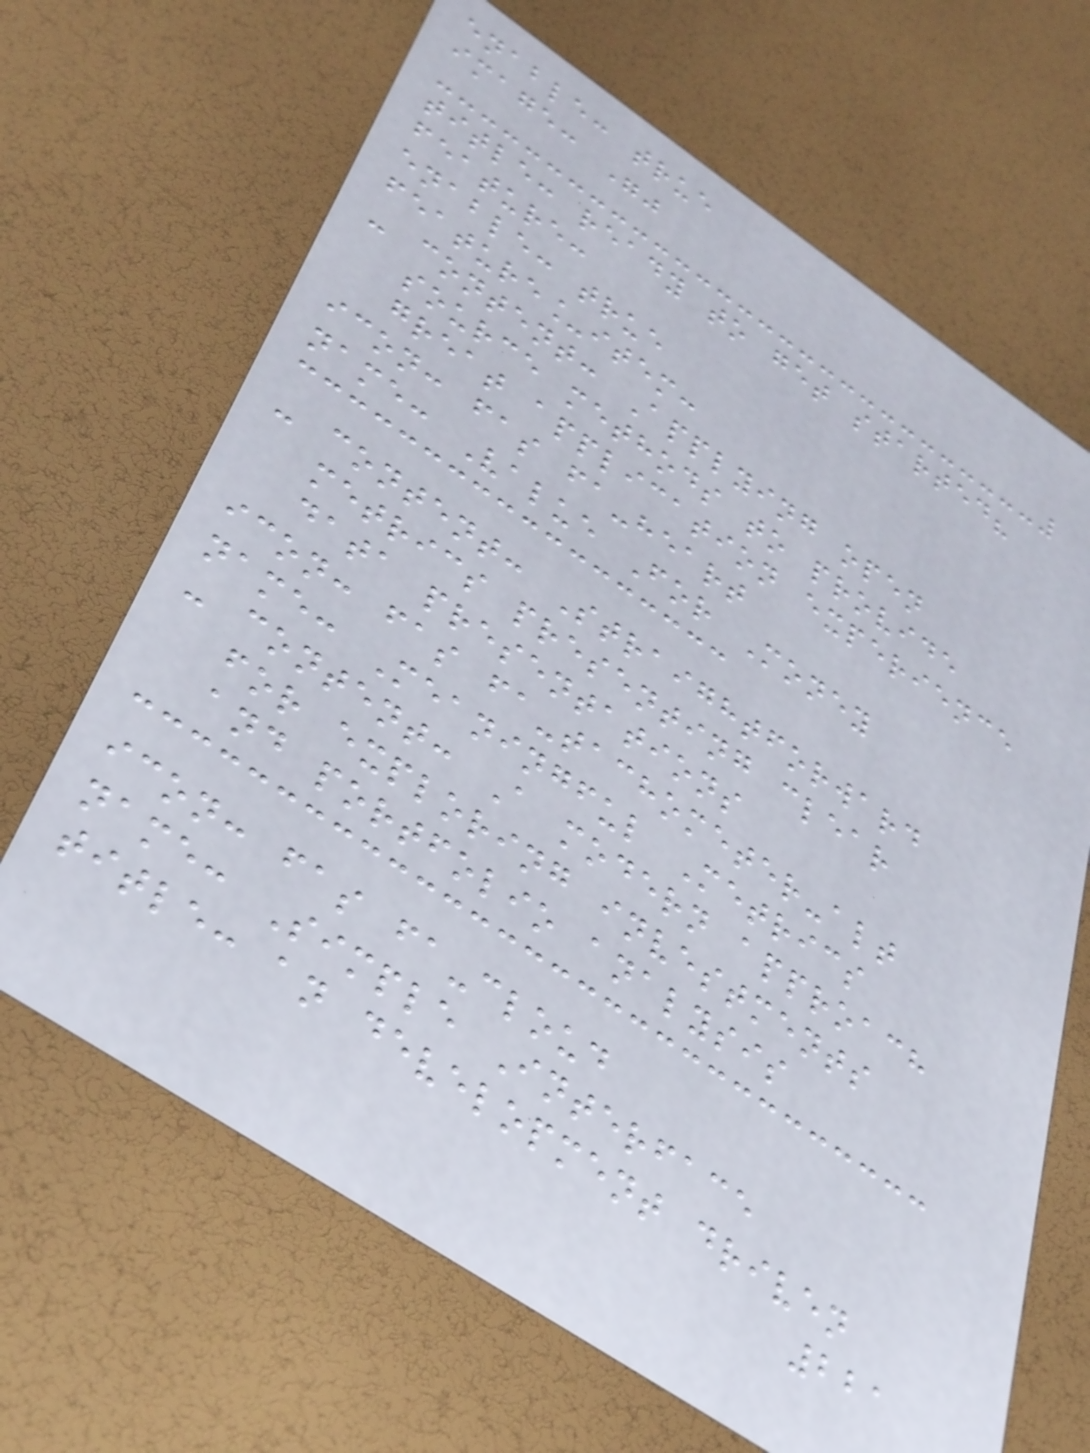enable: true
image: ""
title: ready to get started?
feature:
enable: true
feature_item:
- content: Applying open
source methods to provide
great application experience
icon: fas fa-heart
name: Value For Money
- content: Straightforward
metrics presenting clear
data presentations
icon: fas fa-tachometer-alt
name: Meaningful Metrics
- content: A modern approach
for exploring investments
and portfolio analysis
icon: fas fa-cloud
name: Simple Interface
title: an development driven
221
